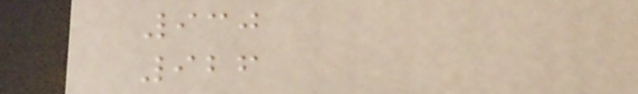930
926
